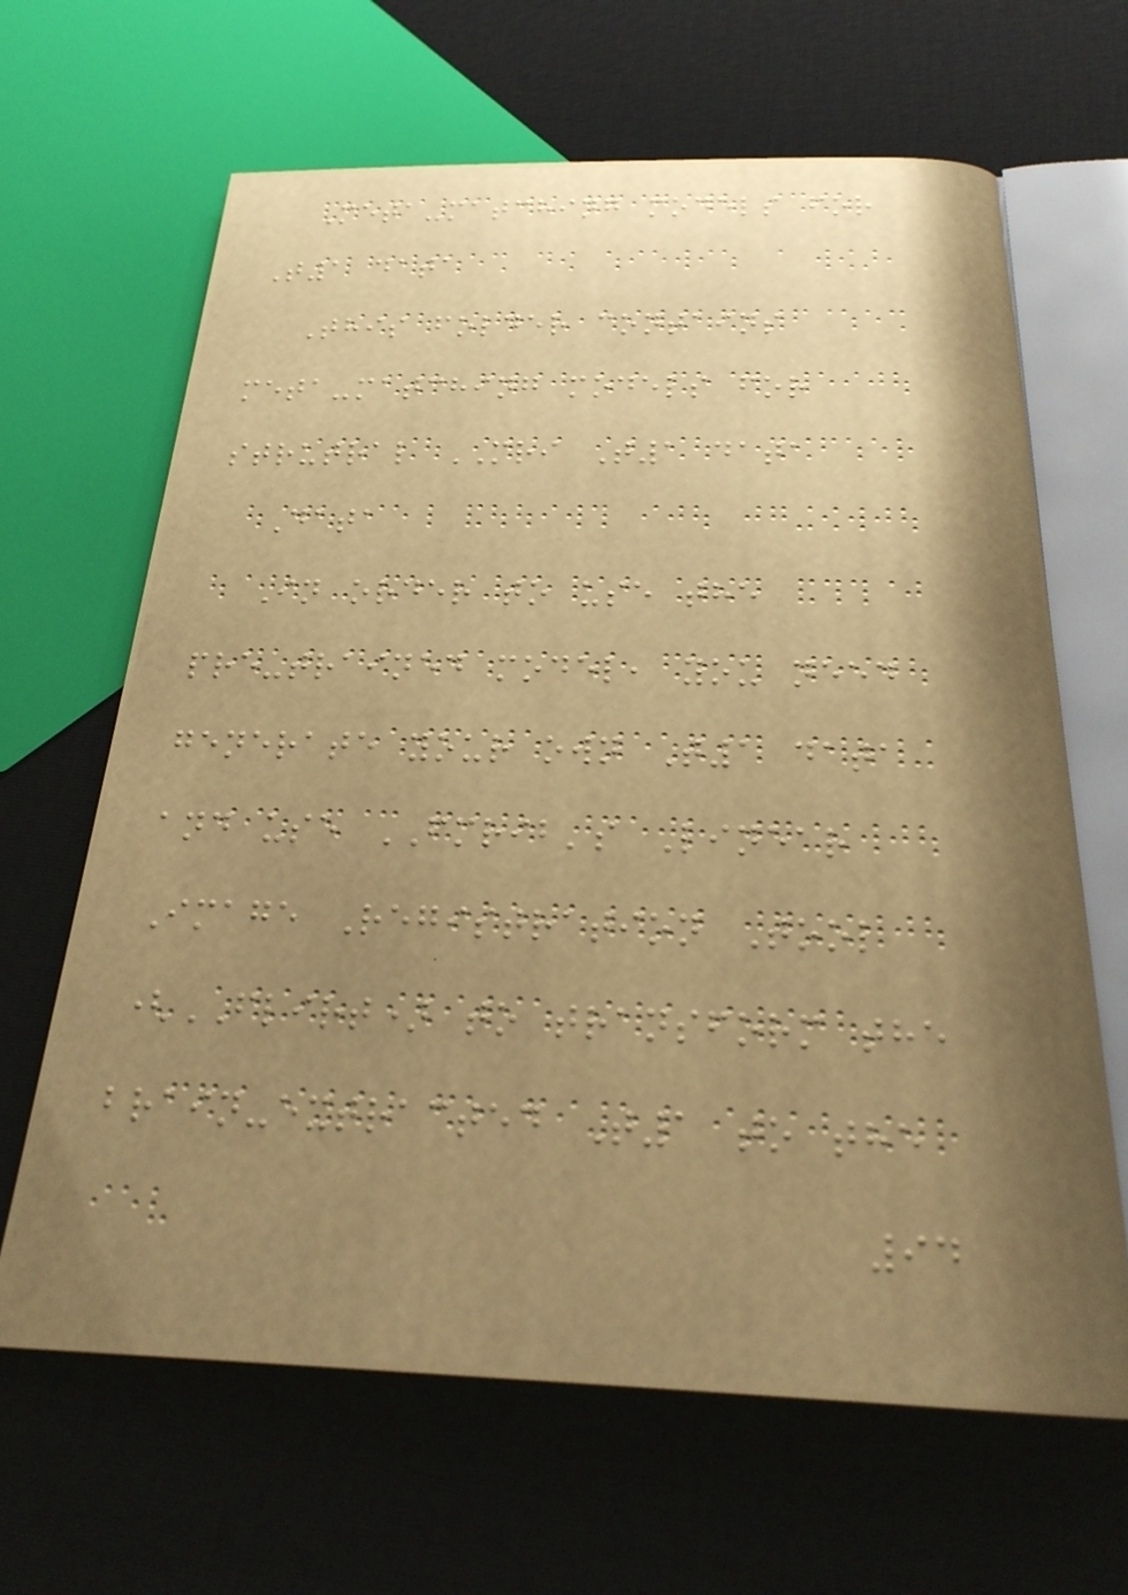Meta-matching models for
T1 data
This folder contains
meta-matching models for
strutral MRI T1 data
Data
In order to use the
pre-trained model, you need
generate your own T1 data
and use FMRIB's Linear
Image Registration Tool
(FLIRT) to transform the
brain-extracted T1 to the
94
